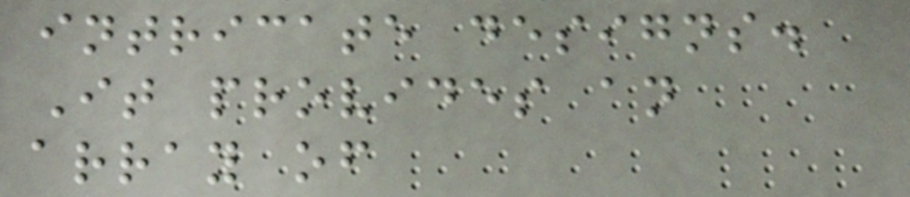intricate designs.
It provides an
array of
